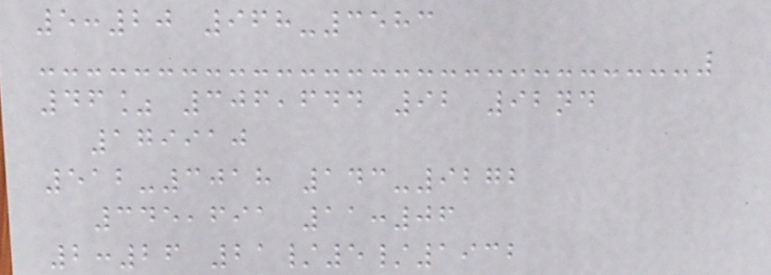5:20 968-3583
46% 306,644 92 92nd
179910
512-3018 143-9272
345,691 11:06
2:26 21/5/1932
